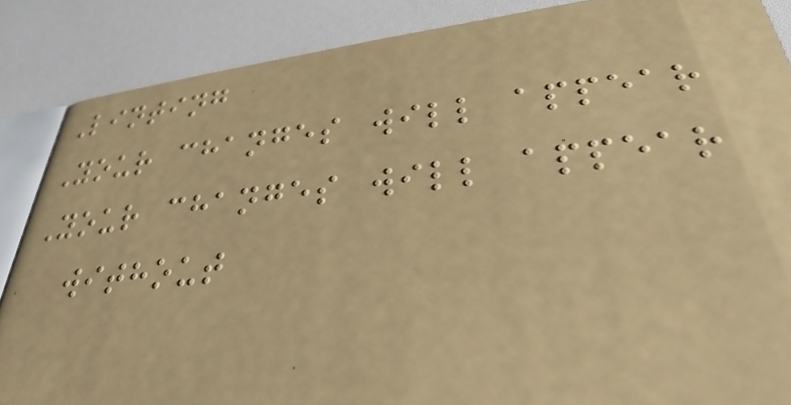Linting
Your changes will appear
Your changes will appear
without
